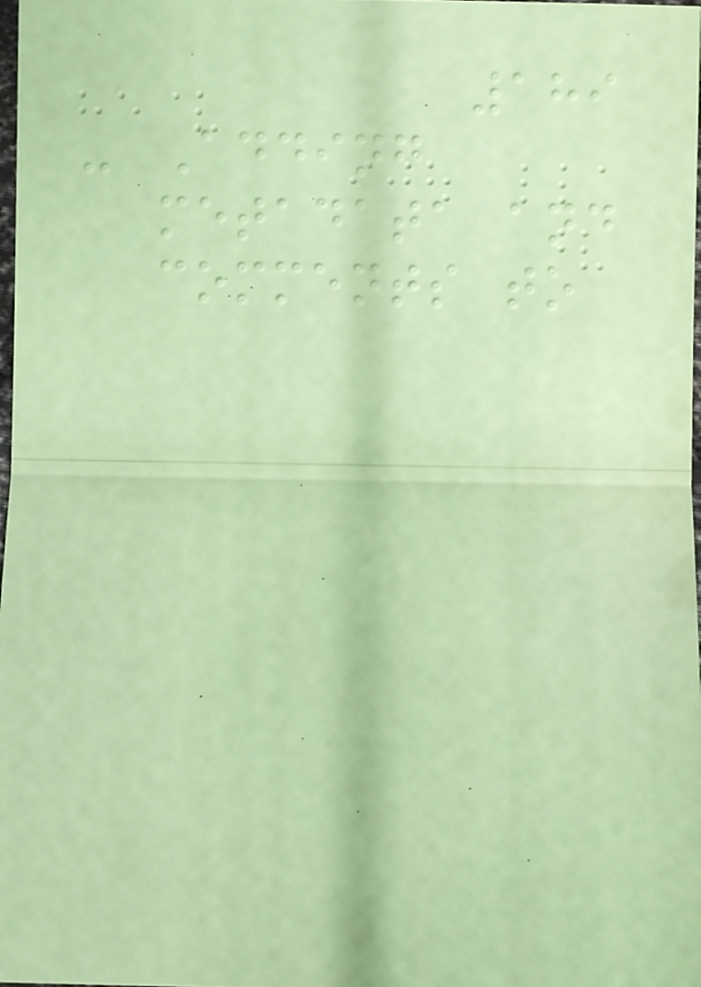189
- Adding
metadata and
comments to
